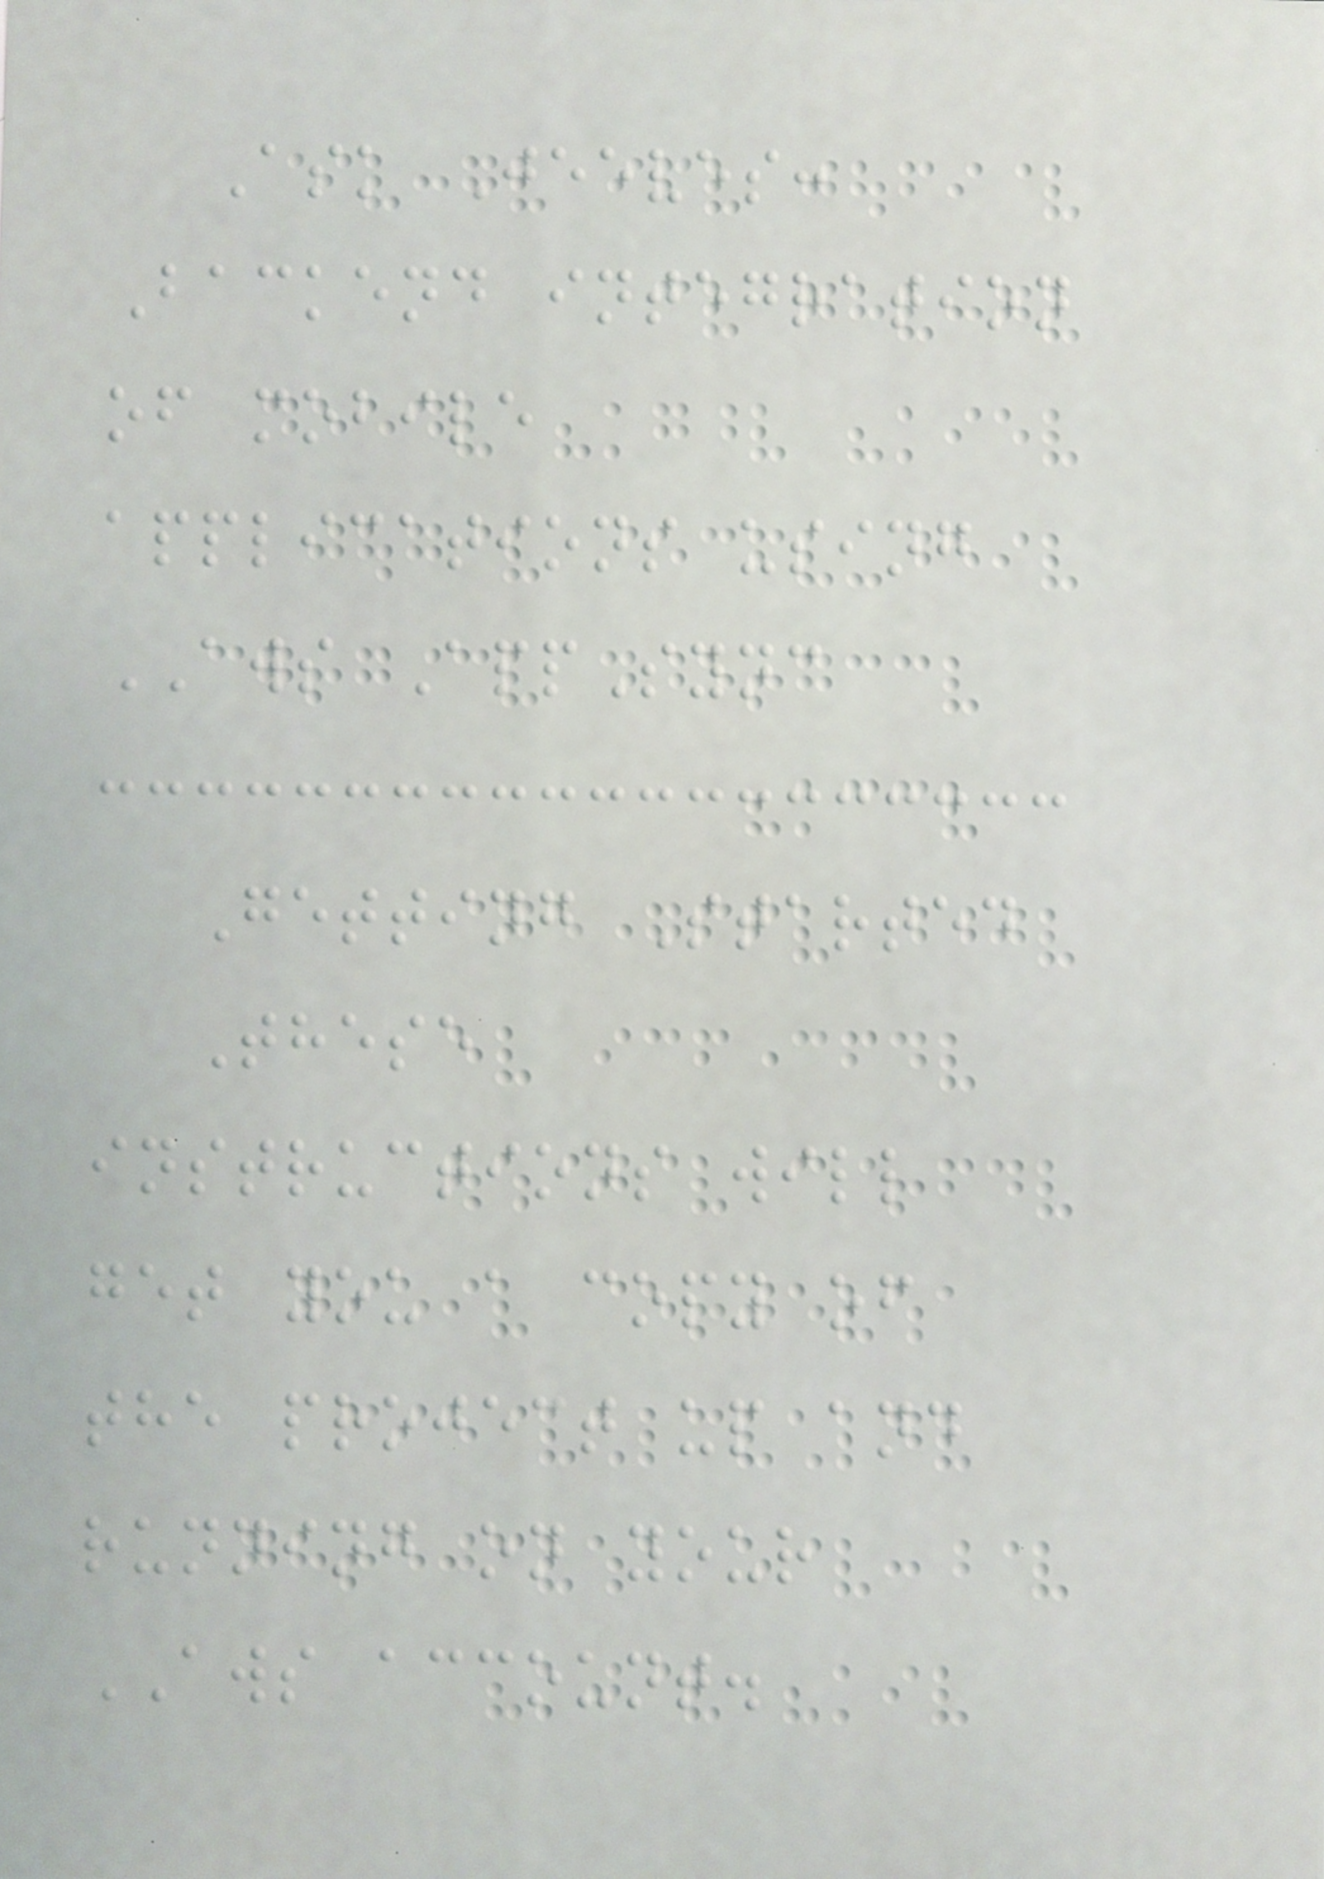Ask Jeeves:
Backend integration
of mobile
applications using
AWS AppSync
Getting Started
These
instructions will
get you a copy of
the project up and
running on your
AWS account.
